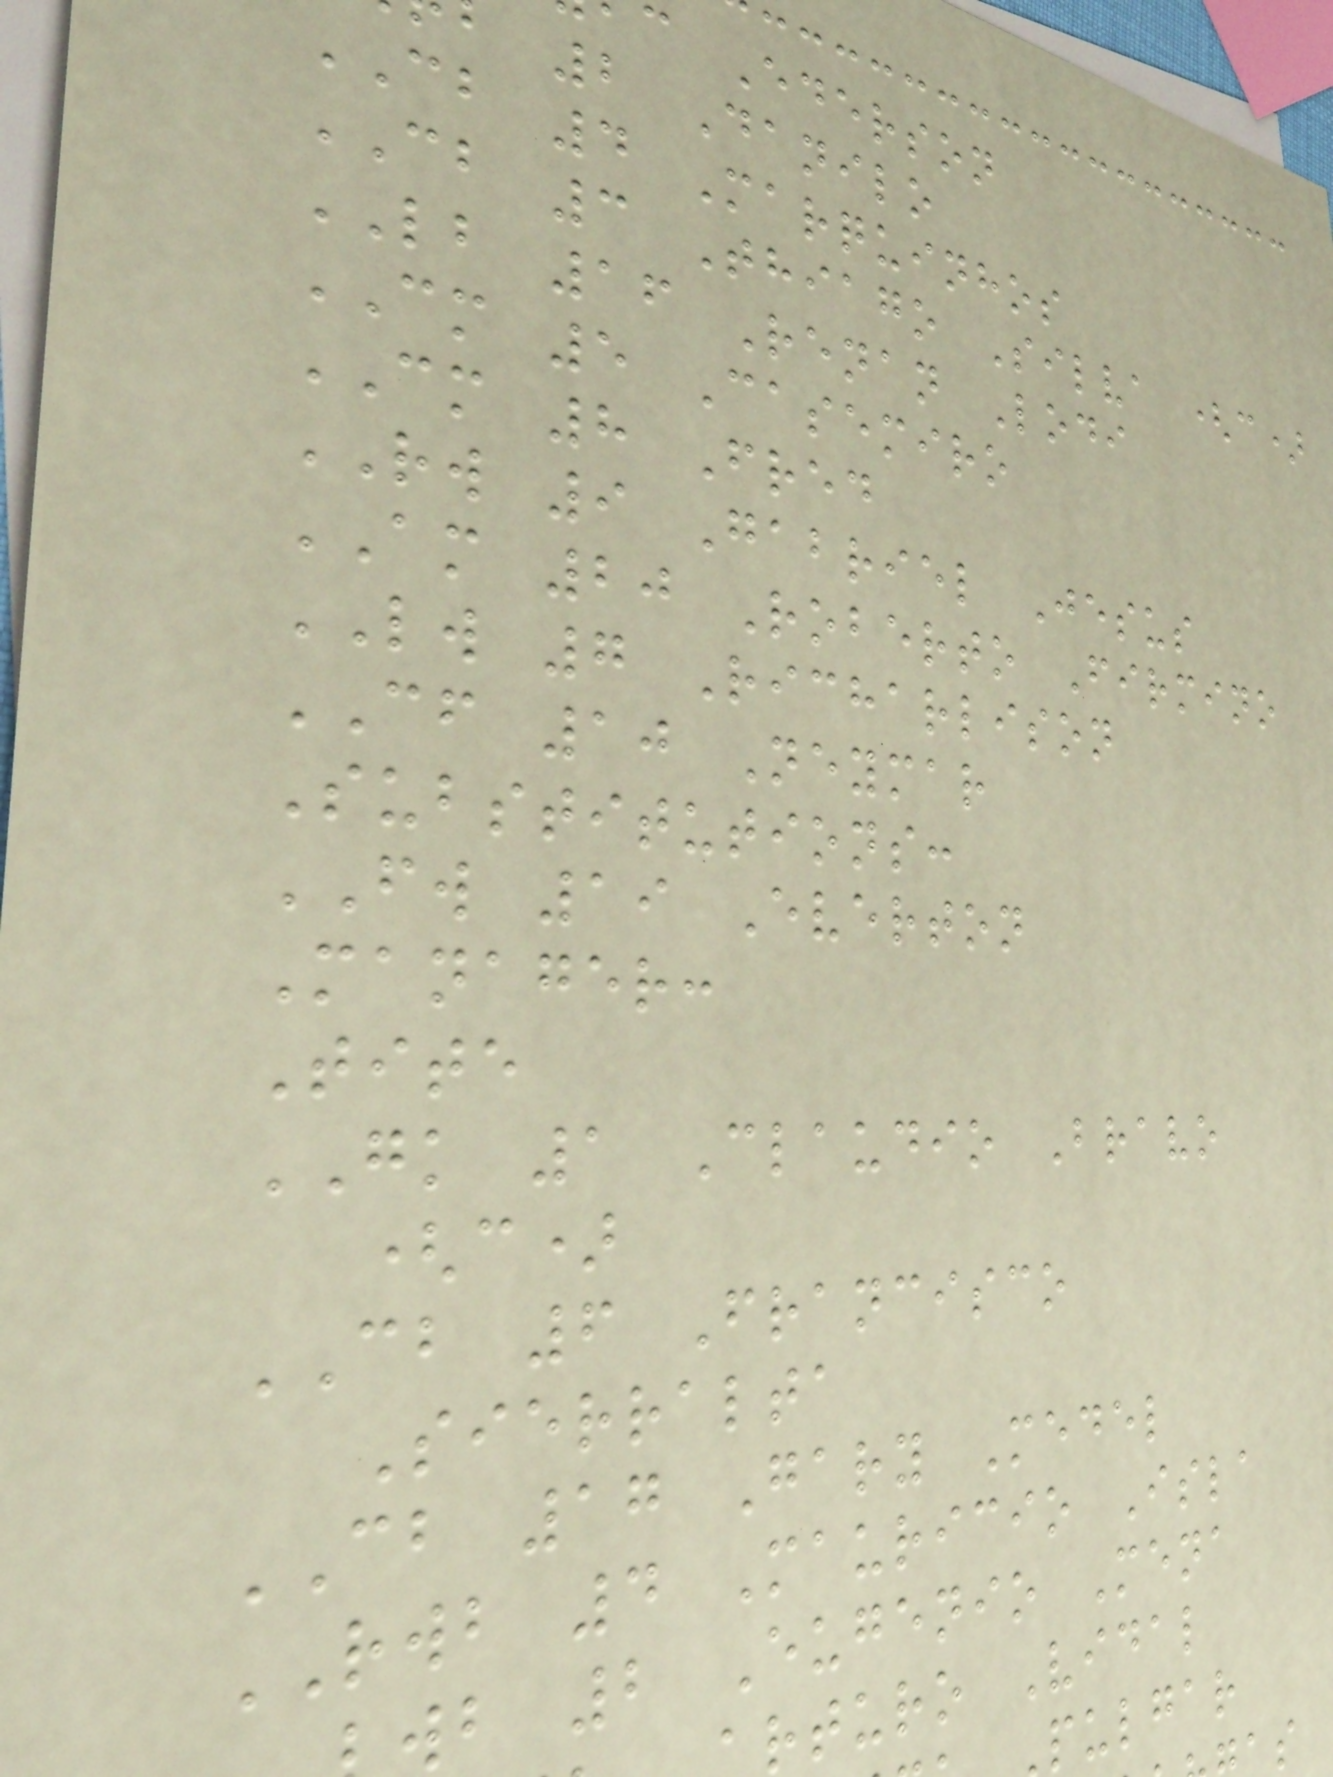c Ederson
2 Danilo
CB 4 Marquinhos
CB 3 Thiago Silva (c)
LB 16 Renan Lodi
CM 5 Casemiro
CM 8 Fred
RW 9 Gabriel Jesus
AM 20 Roberto Firmino
LW 7 Richarlison
CF 10 Neymar
Substitutions:
FW 19 Everton
Manager:
Tite
GK 1 Claudio Bravo
(c)
CB 6 Francisco
Sierralta
CB 17 Gary Medel
RWB 4 Mauricio Isla
b 2 Eugenio Mena
rturo Vidal
pulgar
